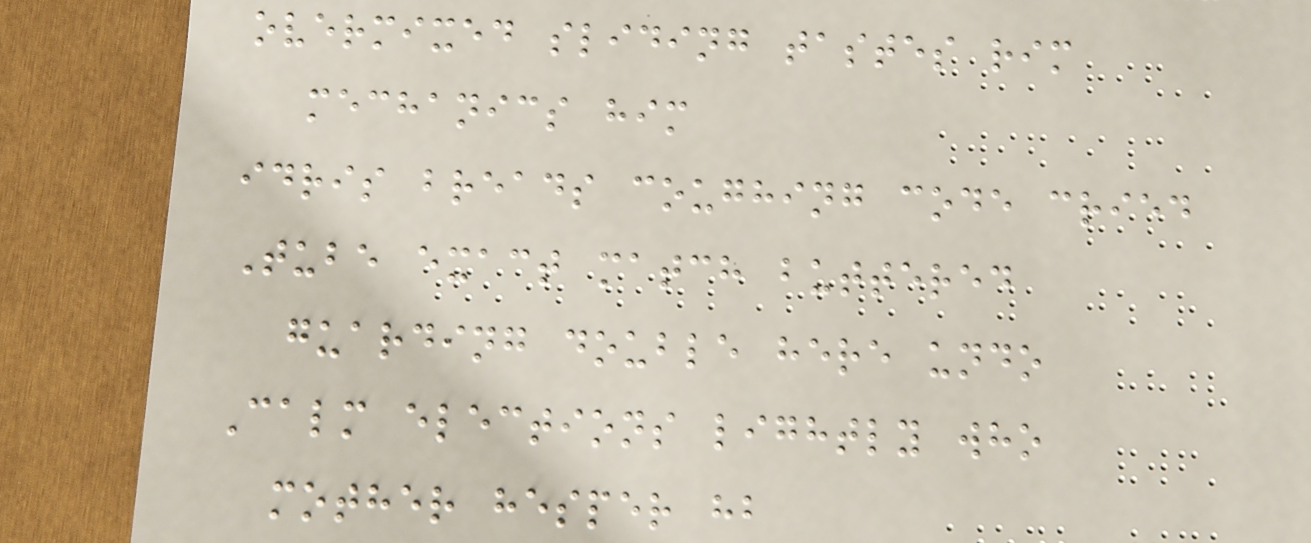overmixed sliding tastes rim
mechanics him
idris breads coughing code cried
Tube exact match buttered
guarding double here undo
Calm elections lightly who
mother hesper hb
